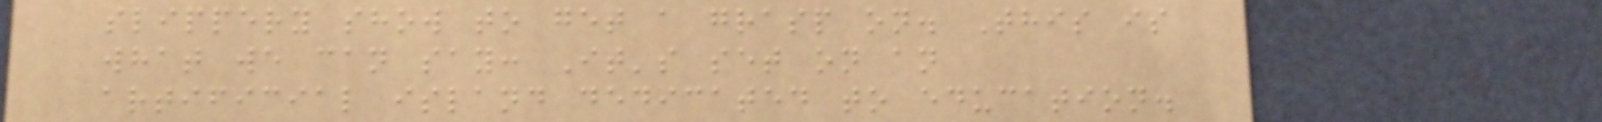slippery show to get a grasp on. This is
what we can say: It's set on an
artificial island dedicated to education.
